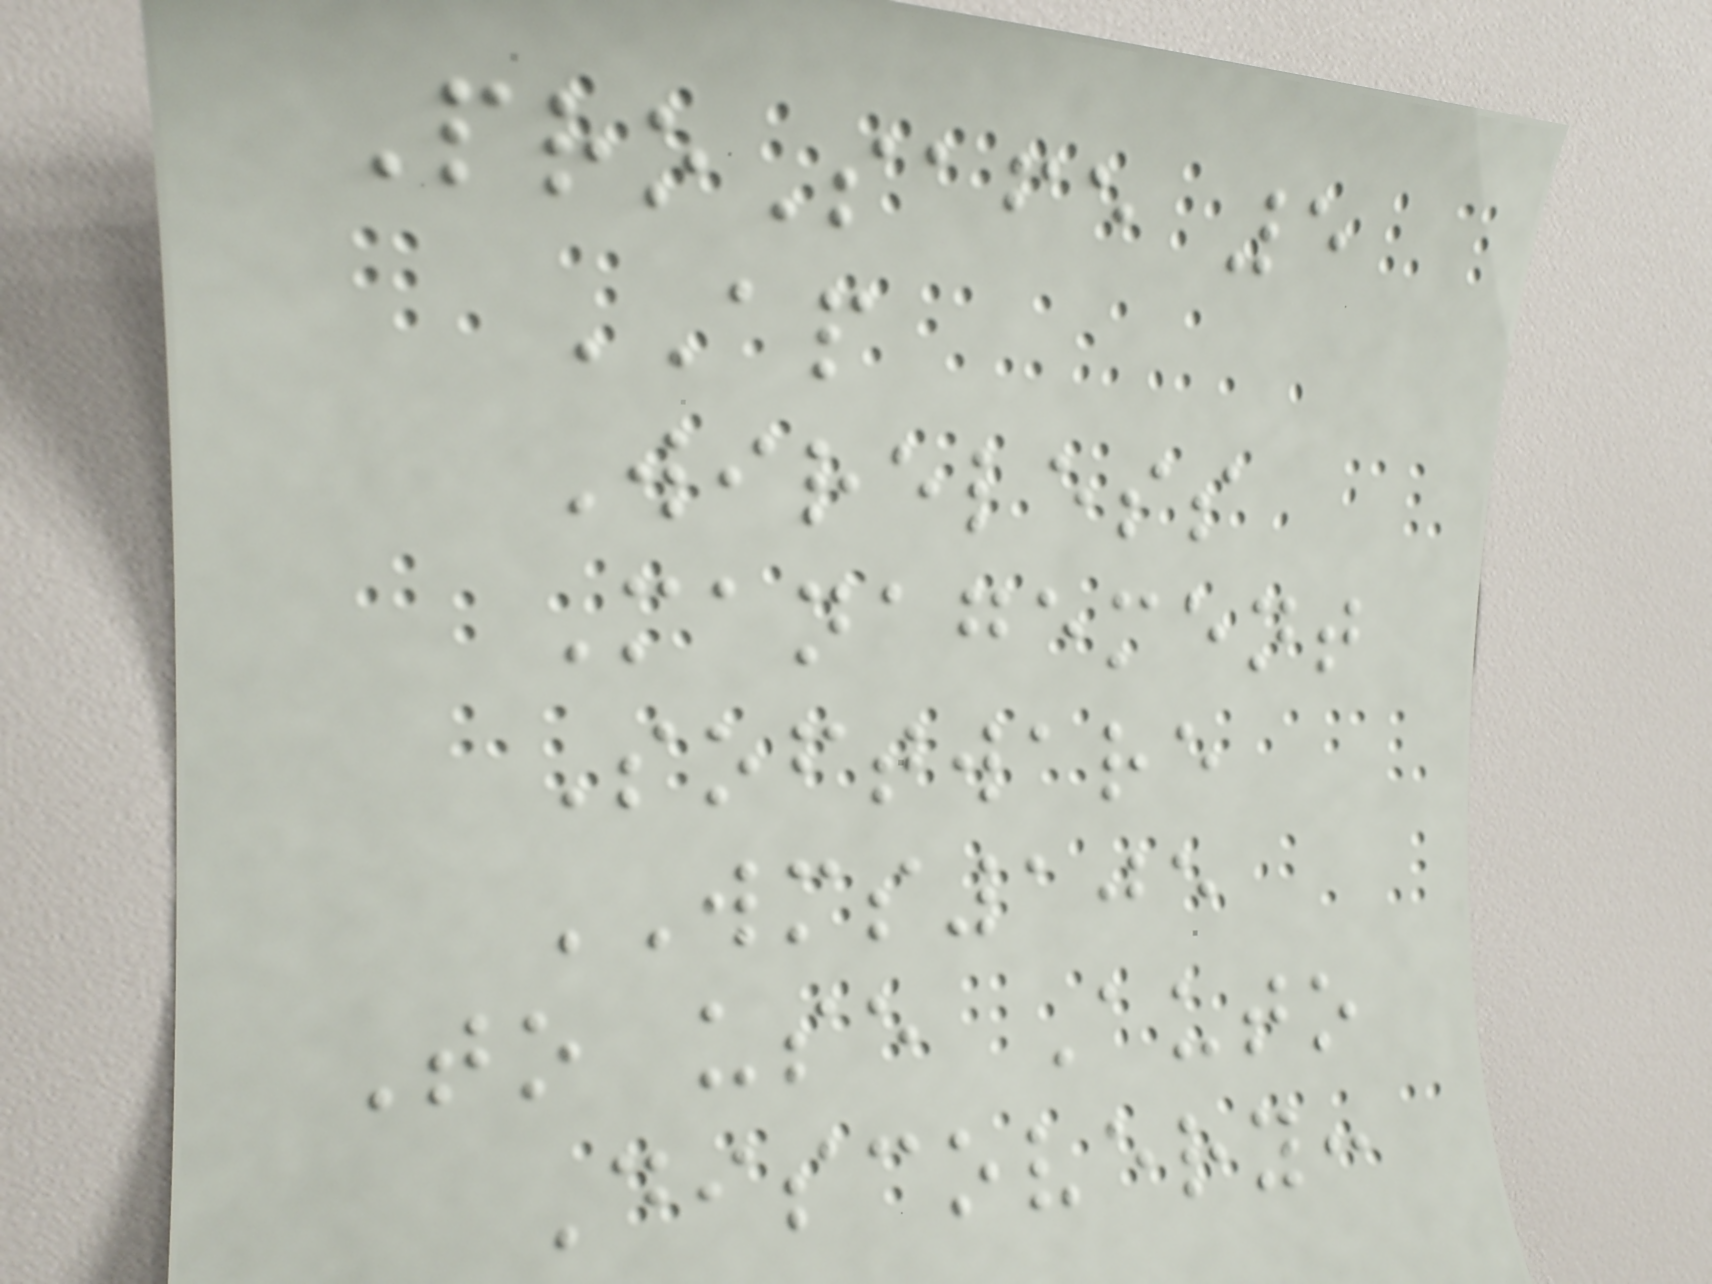ProSafe 5
AP
Wireless
Management
Software
WMS105
To use Auto
Discovery:
